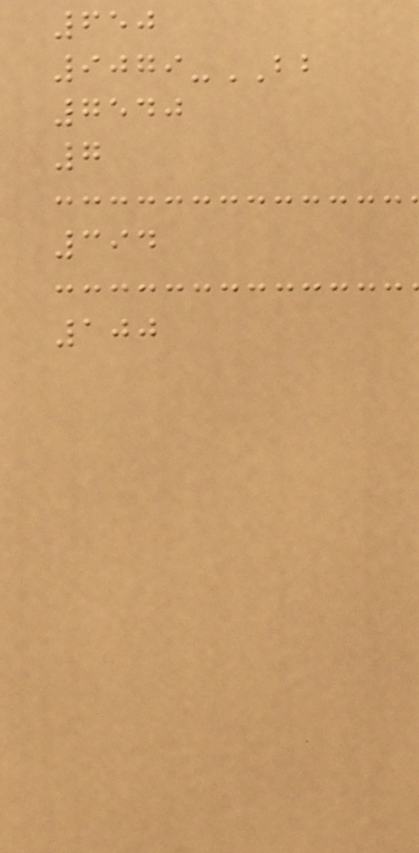650
9079-BB
7540
7
394
100
